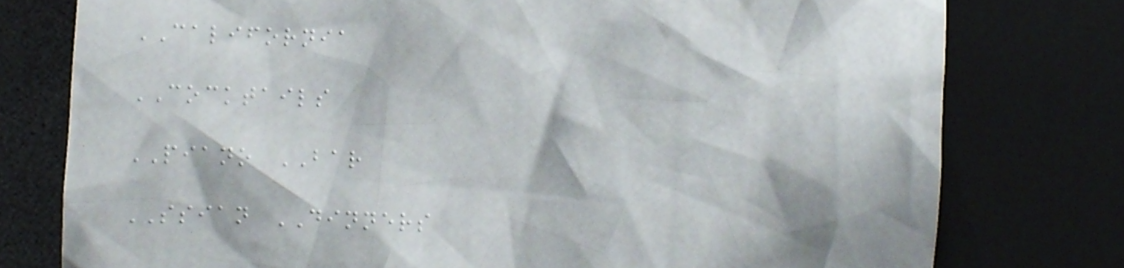CALIFORNIA
COCKTAILS
PIANO BAR
SSIAN DINNERS
